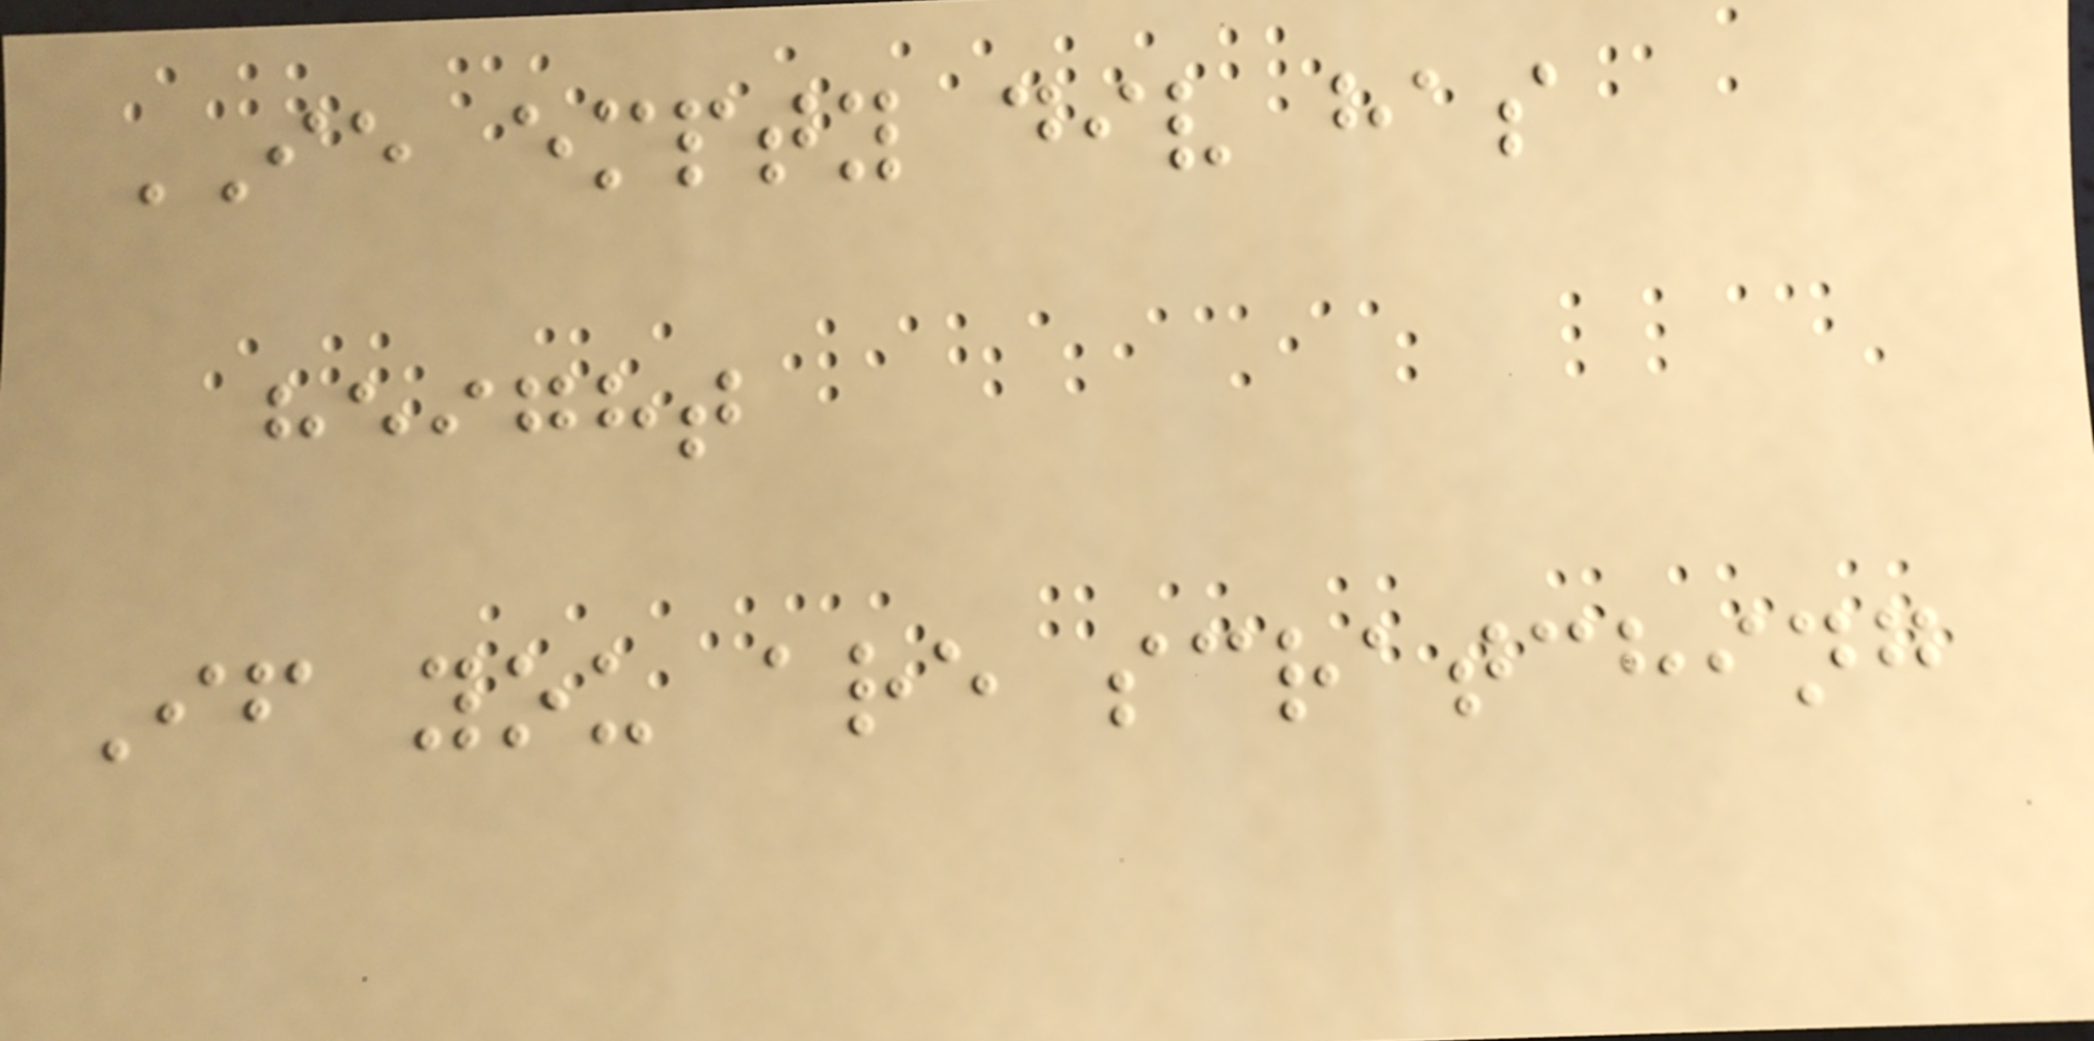IE empty div has
height
If you are scratching
